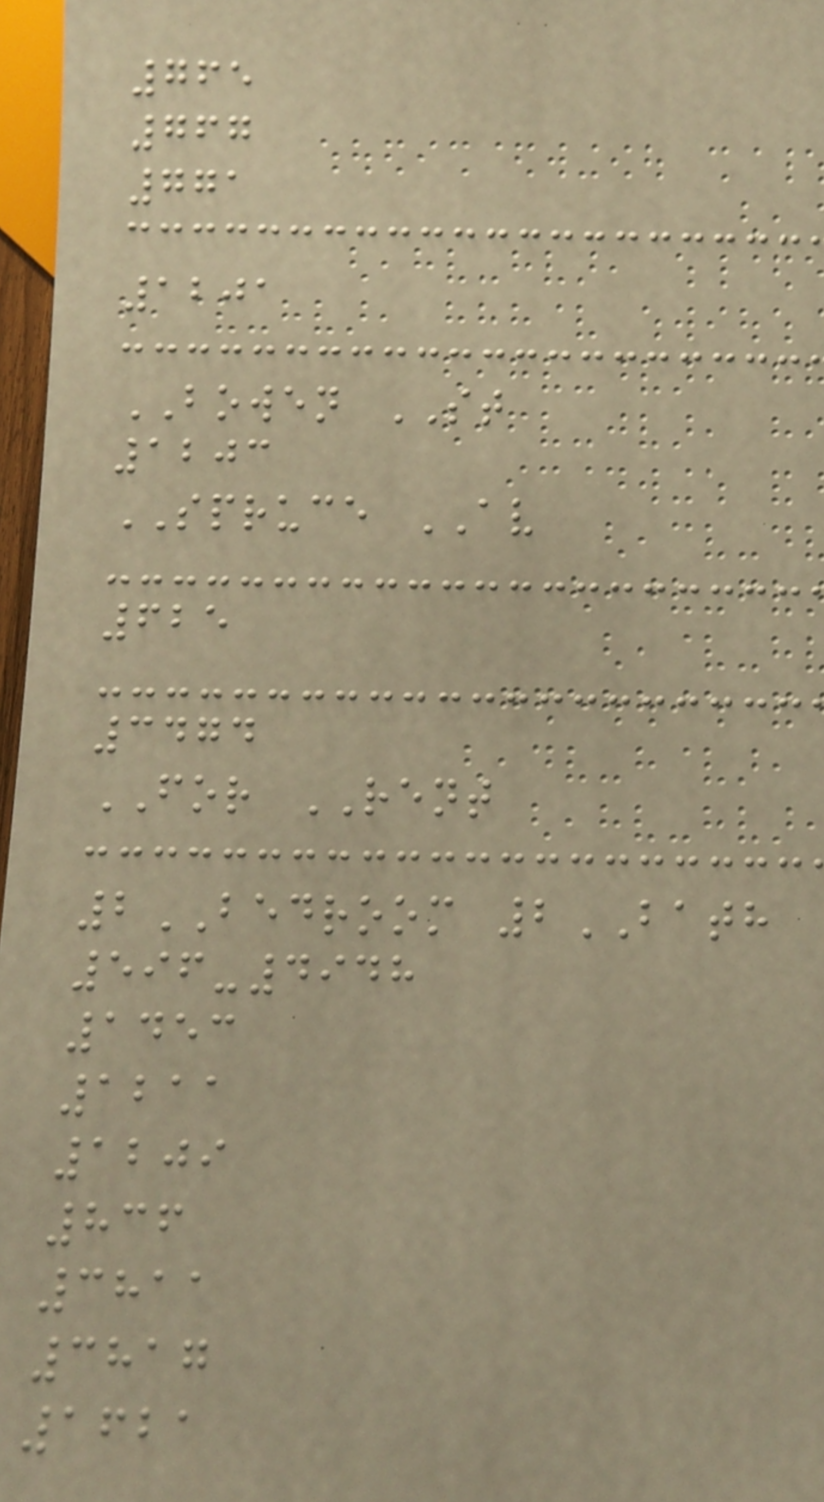765
767
771
1201
BOWEN ST
1203
SPRUCE AV
625
3474
FOR RENT
2BEDROOM 2BATH
596-4948
1453
1211
1209
836
3811
3817
1621
